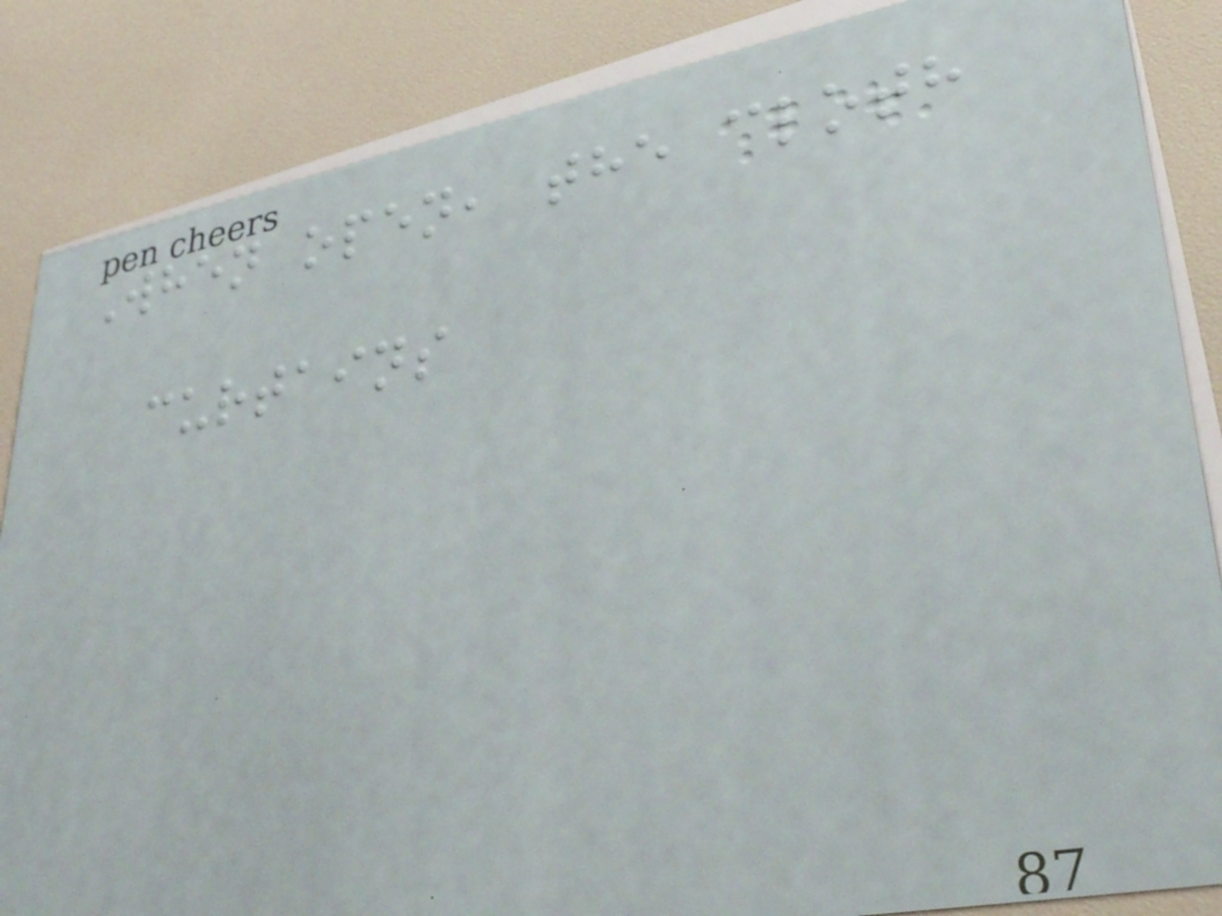When open, the cloth
curtains
